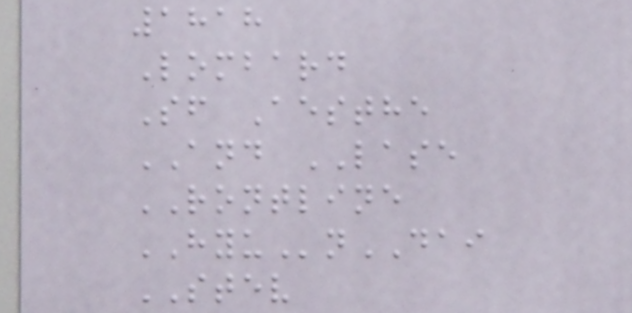1818
Lombard
Sf Aesthe
AND LASE
RONTLINE
HYUnDAI
STEV
